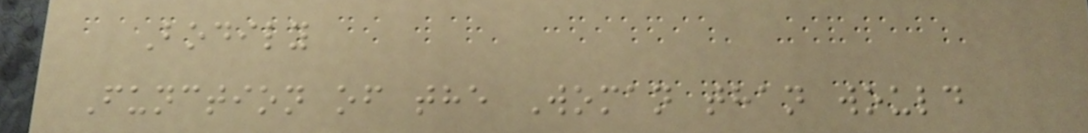Bodily
Function of the Woman than would
